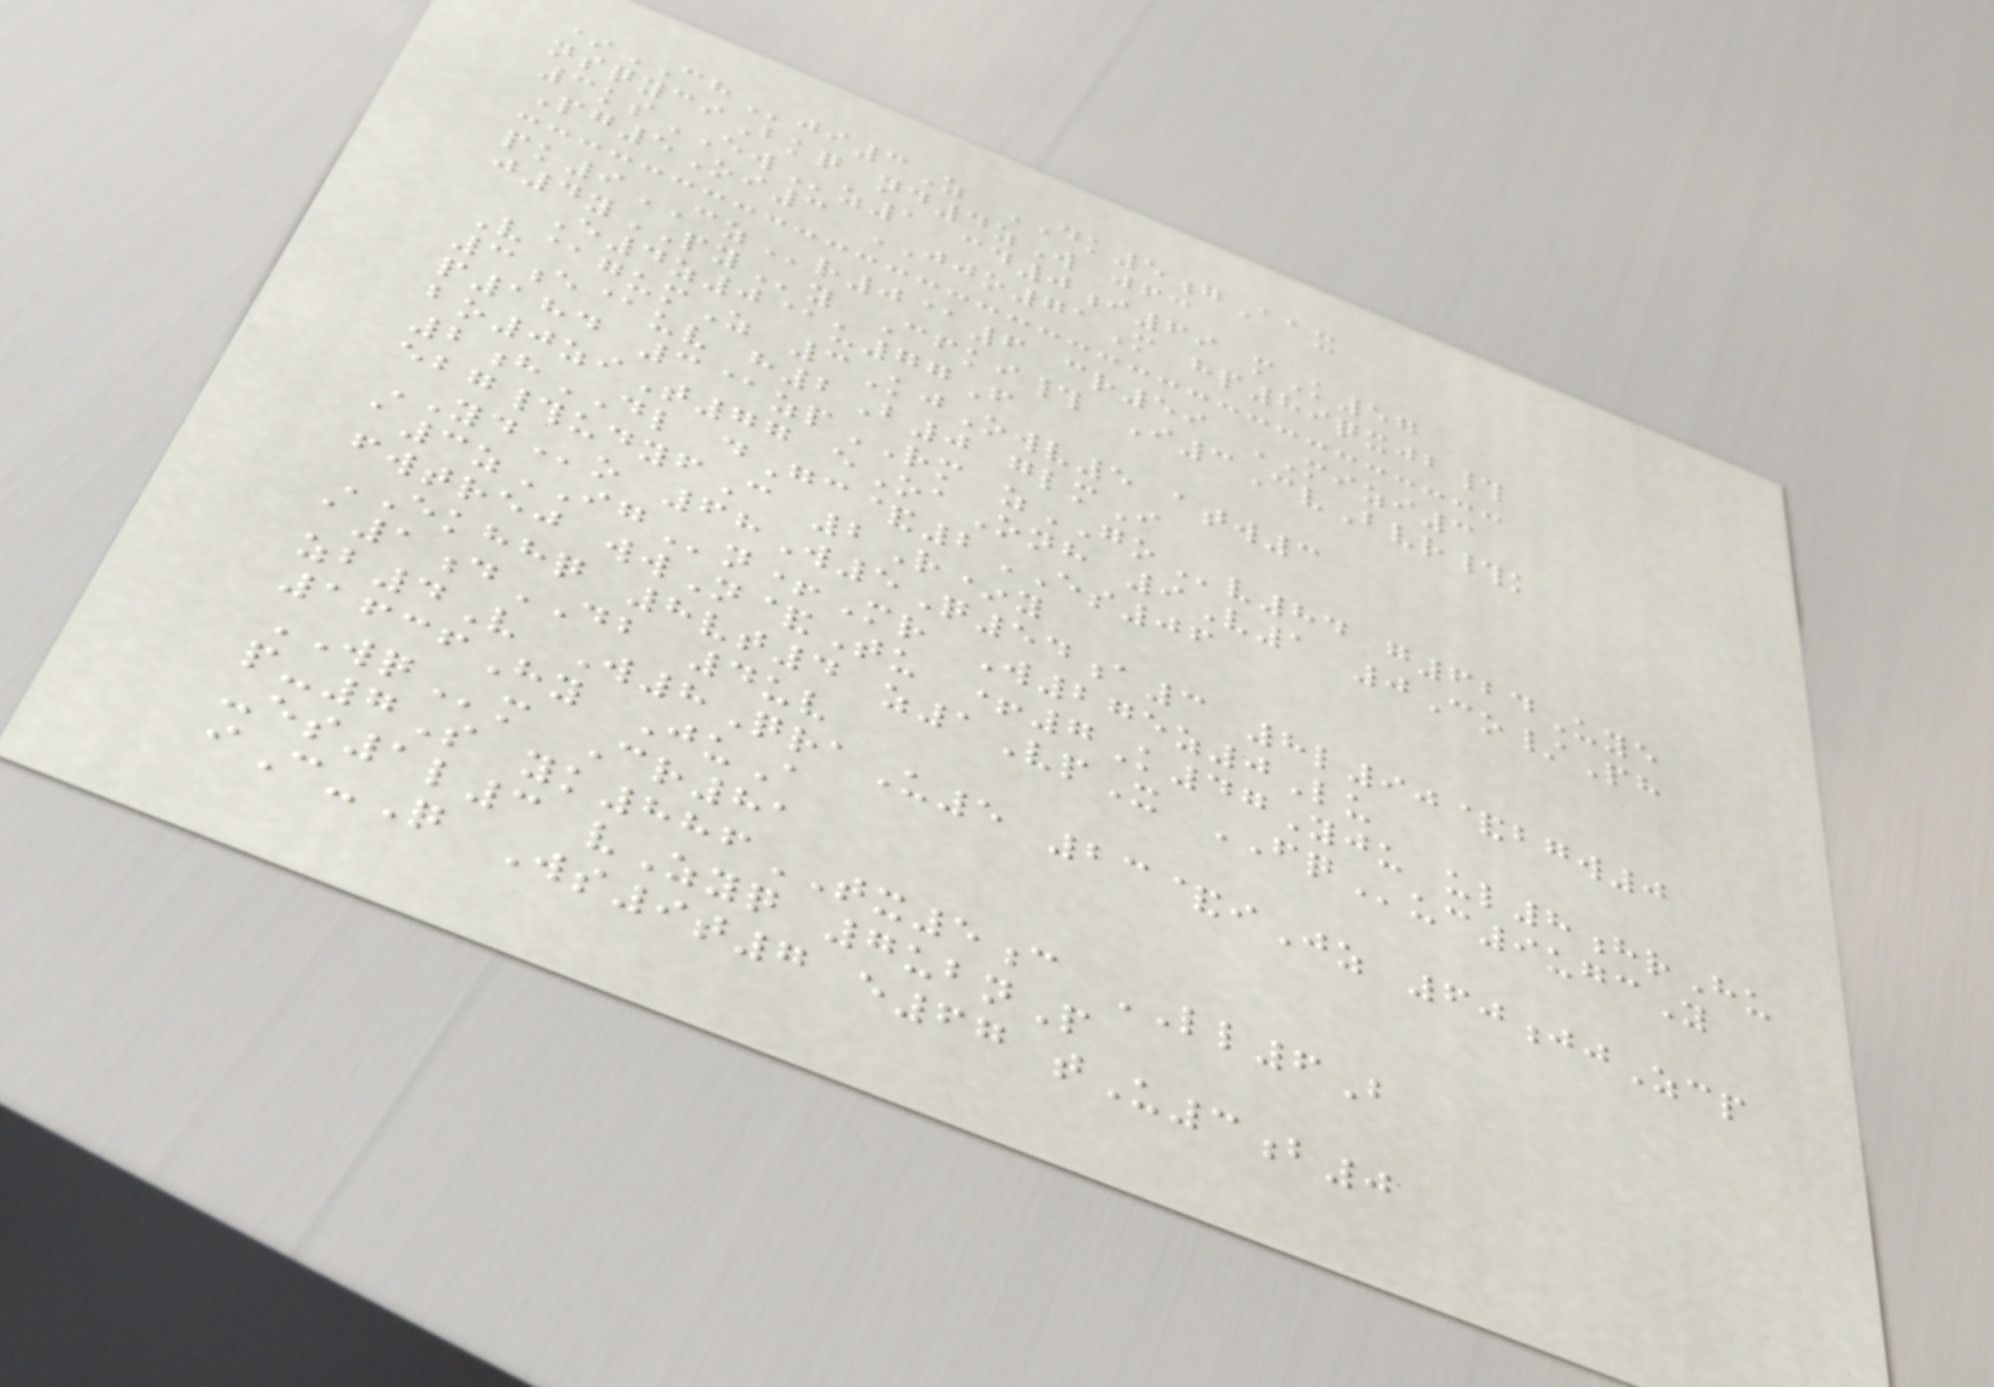*CHji3Z DK5gAax
nsqyciBkq nd4zW jfc
3ksEWz1 cd0i69 mK57
Pg5Oi3 JJO71M hp89qxjb#
pk9CZr0@6 cr59 MIZI3
j4yPYy Cfki# I3CvBvr#k
E4z0@u77F
V@gumZ 3KjOwv5 atw3
3e@uv h2B0 glmI
p184 3@zpRM zGOv84 g624Uye
bo0ziT77 eOaOnh 9V1 0Co/Ph
2hDL dGc&2ES06
ebg#udyfC 2R*y
YDo 68W5Q54a3 8l90&bgw0
a3zIGn+Mr W275z0Lu
fwtrej wwN&Tu +7K47Yju ul8hrHu
EKHHQ 8vt4 z1VpX FQuc9ugcY
a1dDB 4uv
zb4V W8QraU5 23&iJz 60jjZcp
1636Hy JuA
WQm Cr81
p-7S yk886TX5c LL6B
-es1l3 vZyq 7ubnP
iC-Q Ws9t7 e67 tU3b0
